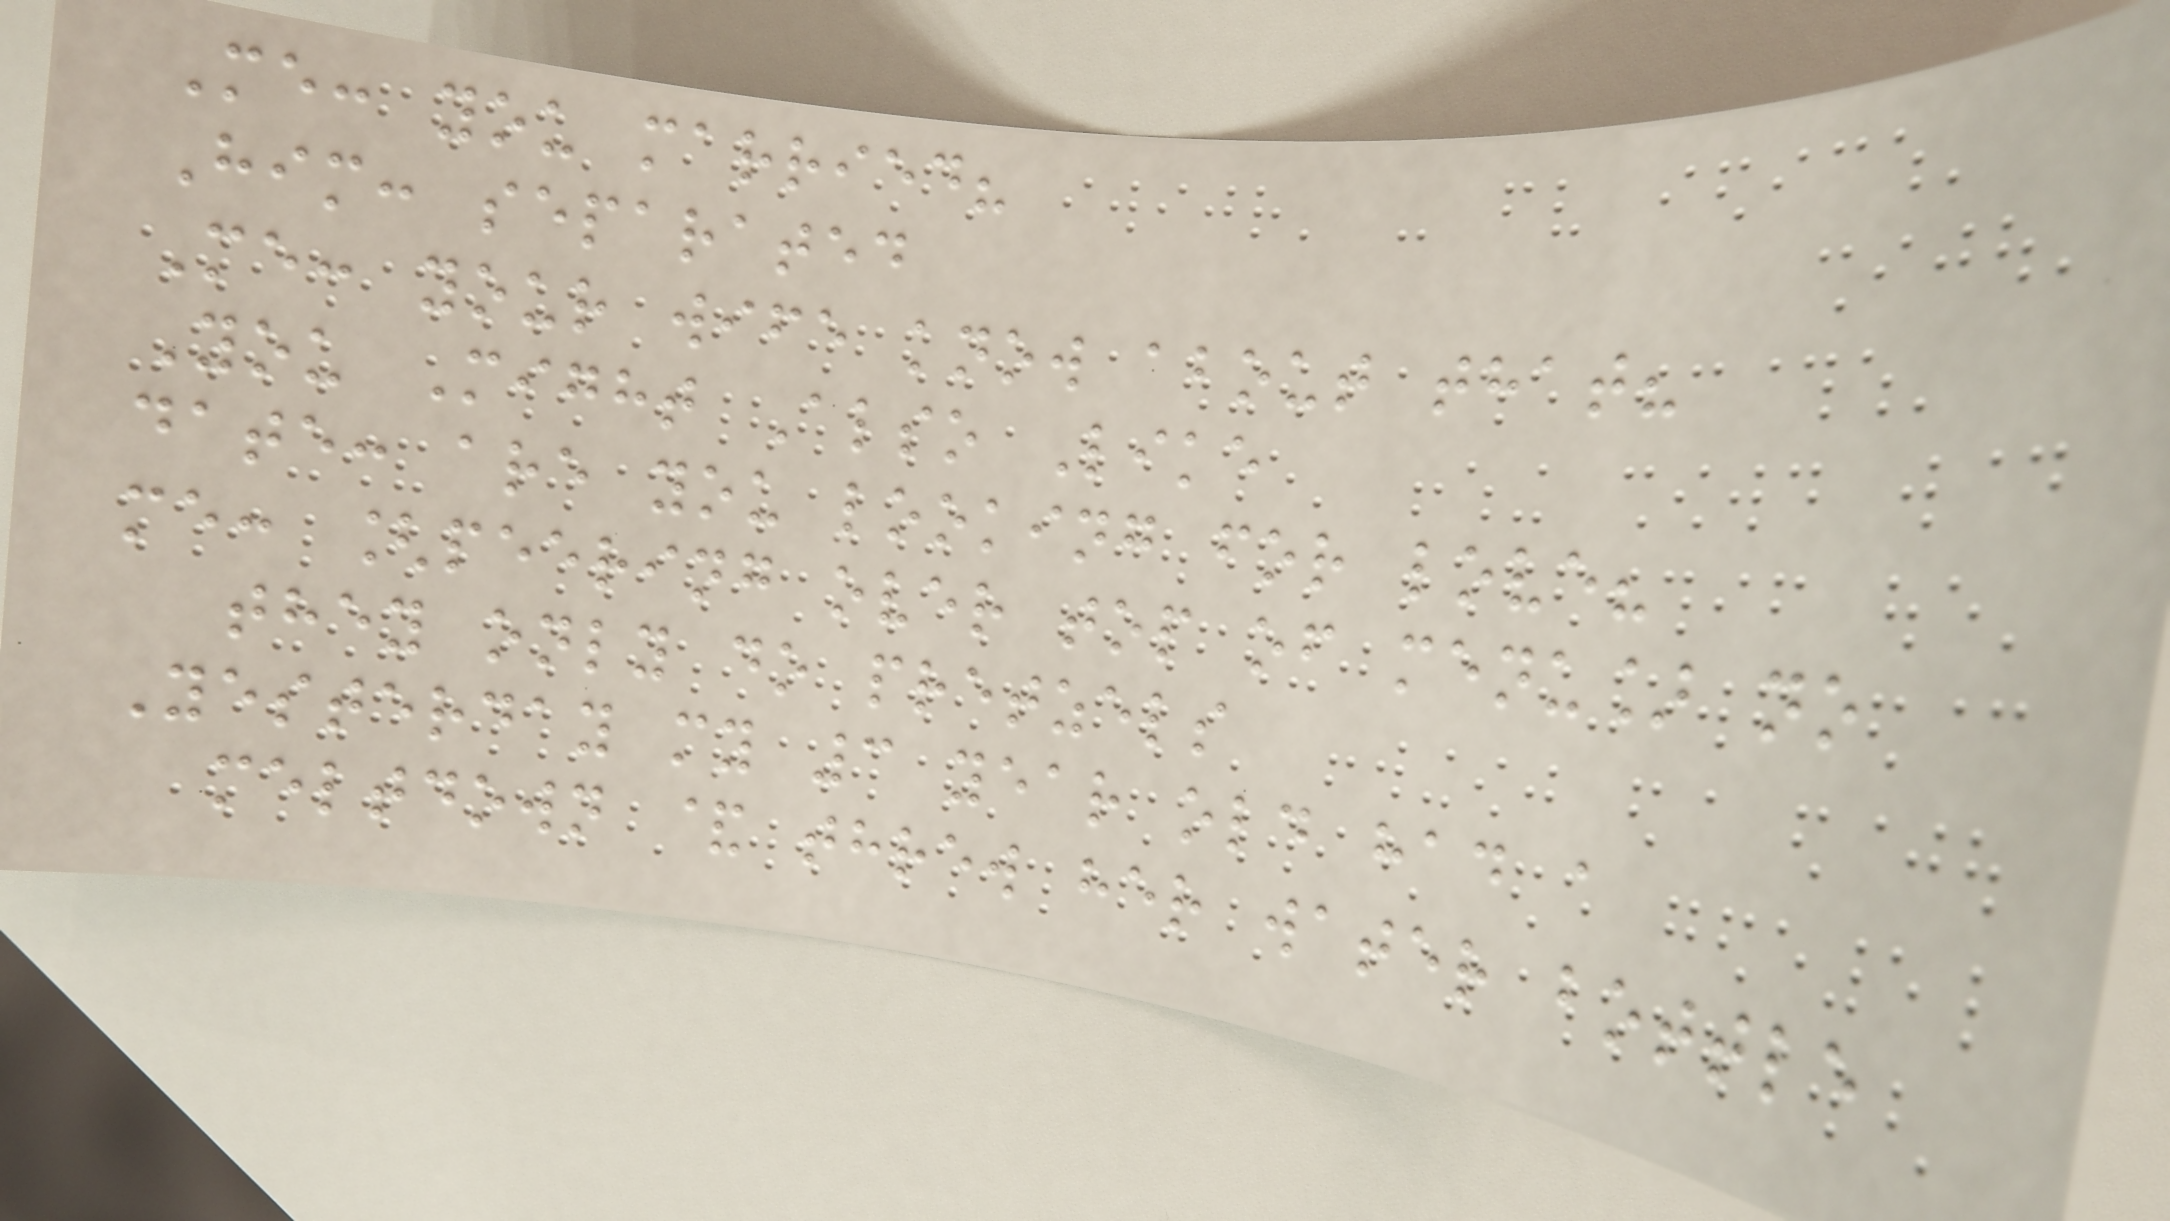Me: you married?
Him: separated
Me: your wife know about that?
You Might Also Like
date: are you looking for love?
me: [peering over top of menu] no
they only do pretzels
Yesterday my 3 year old had a
meltdown & threw her water bottle
